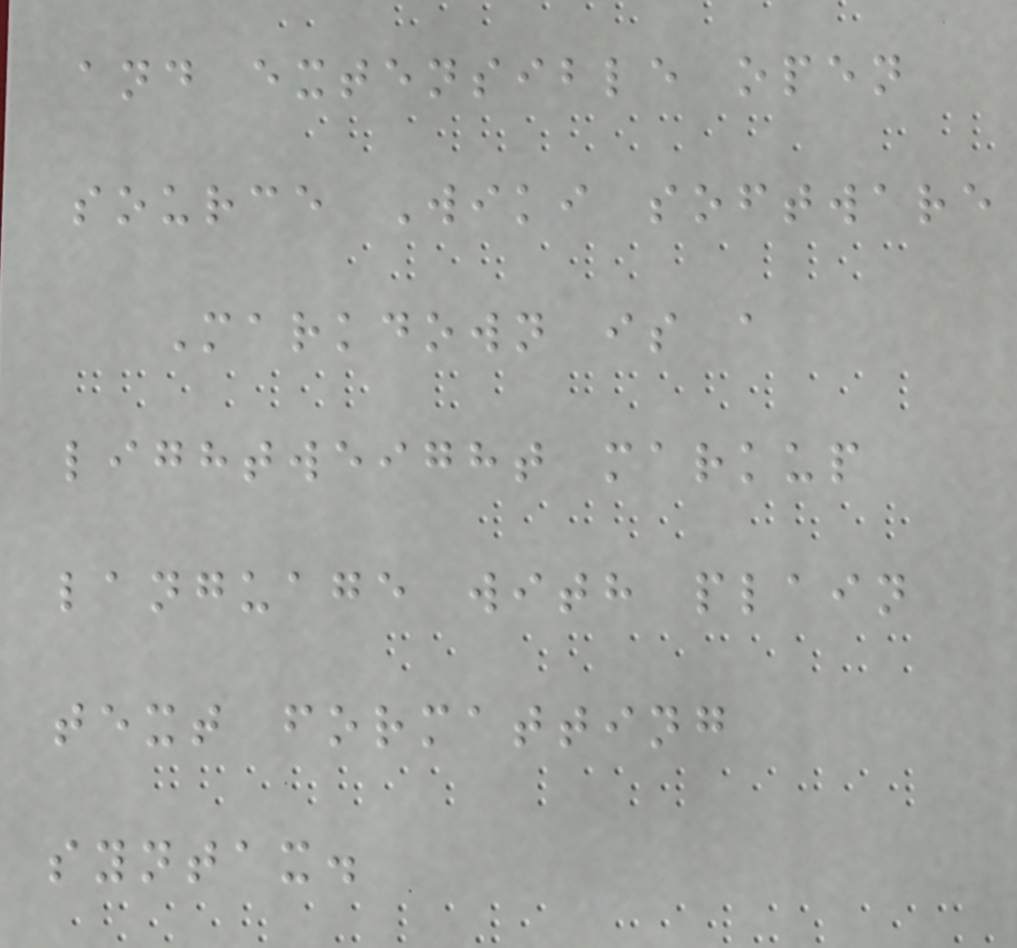and extensible open
source Wiki software
Markdown is a
lightweight markup
language with plain
text formatting
syntax.
